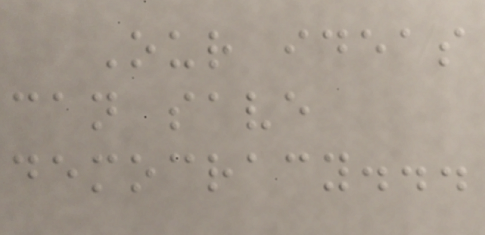Our ideas
can save
democracy...
